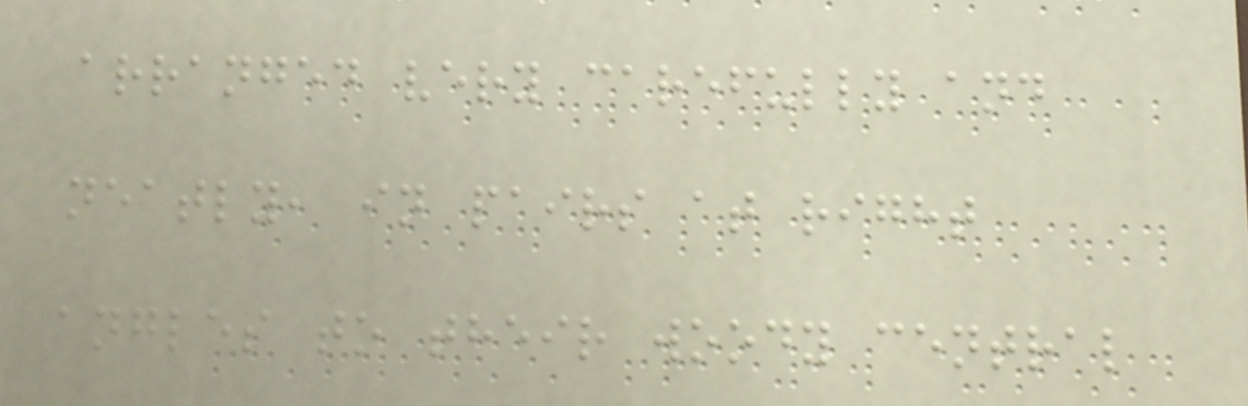arranged very carefully and
neatly, in pairs at right
angles to their woody central
